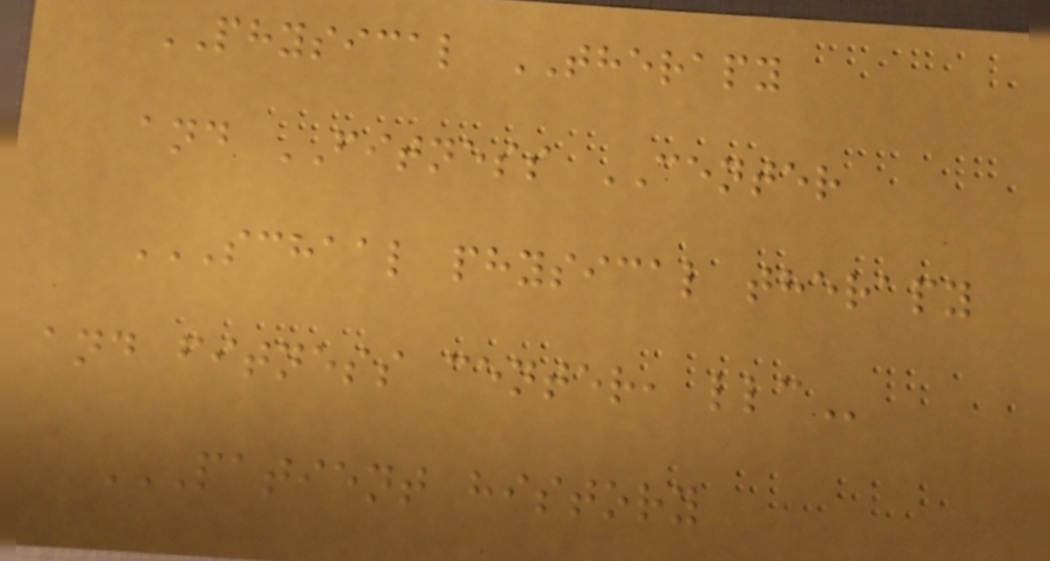PHYSICAL THERAPY
and FITNESS CENTER
SCHAAL PHYSICAL THERAPY
AND FITNESS CENTER, LLC
PATIENT HISTORY
